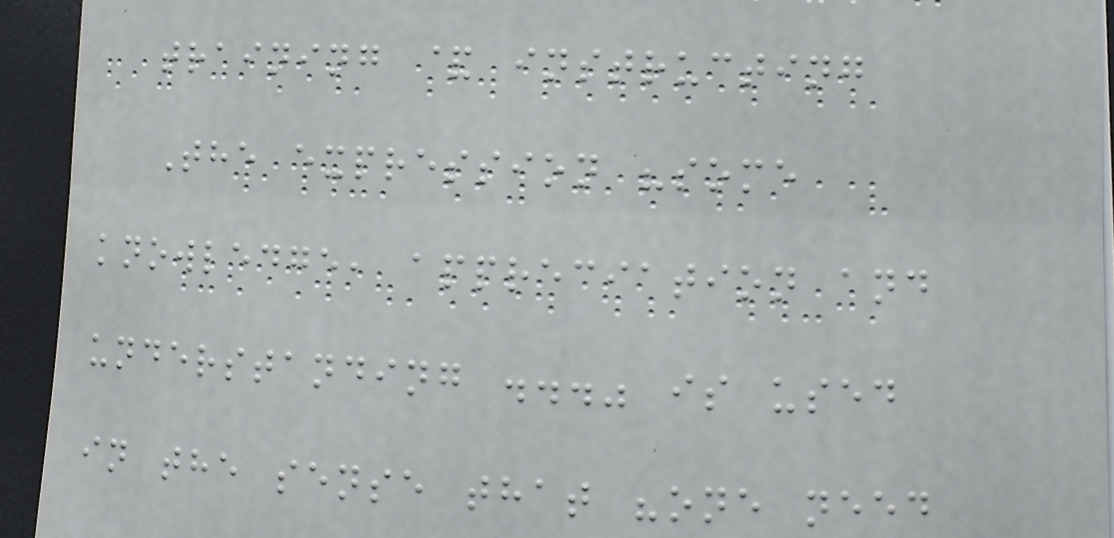training & instructing
The expression "some
knowledge, appreciation and
understanding ..." is used
in the sense that "one need
